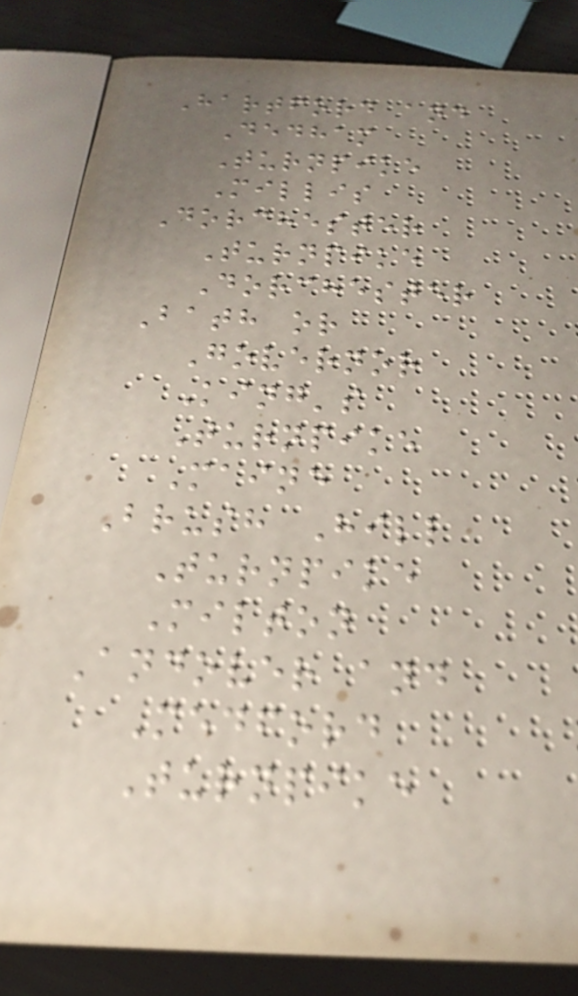Hartford and
Dedham
Turnpike
Millis
Dorchester
Turnpike
Dorchester
Bath or
Governor
King's
Turnpike
Maine
Brush Hill
Turnpike
Milton
Andover and
Medford
Turnpike
